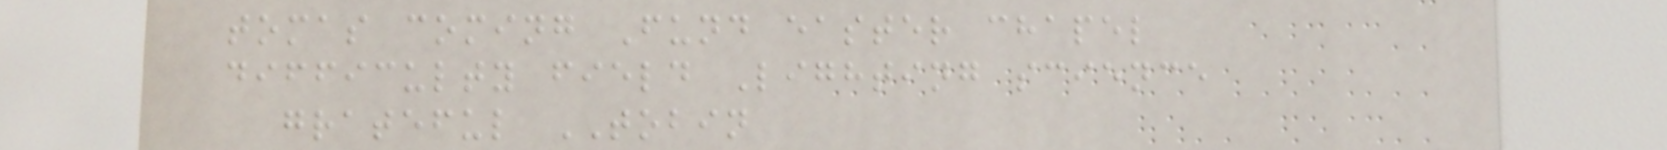tomas coming Fund easter chapel
difficulty field Lighting science
grateful TOBIN
